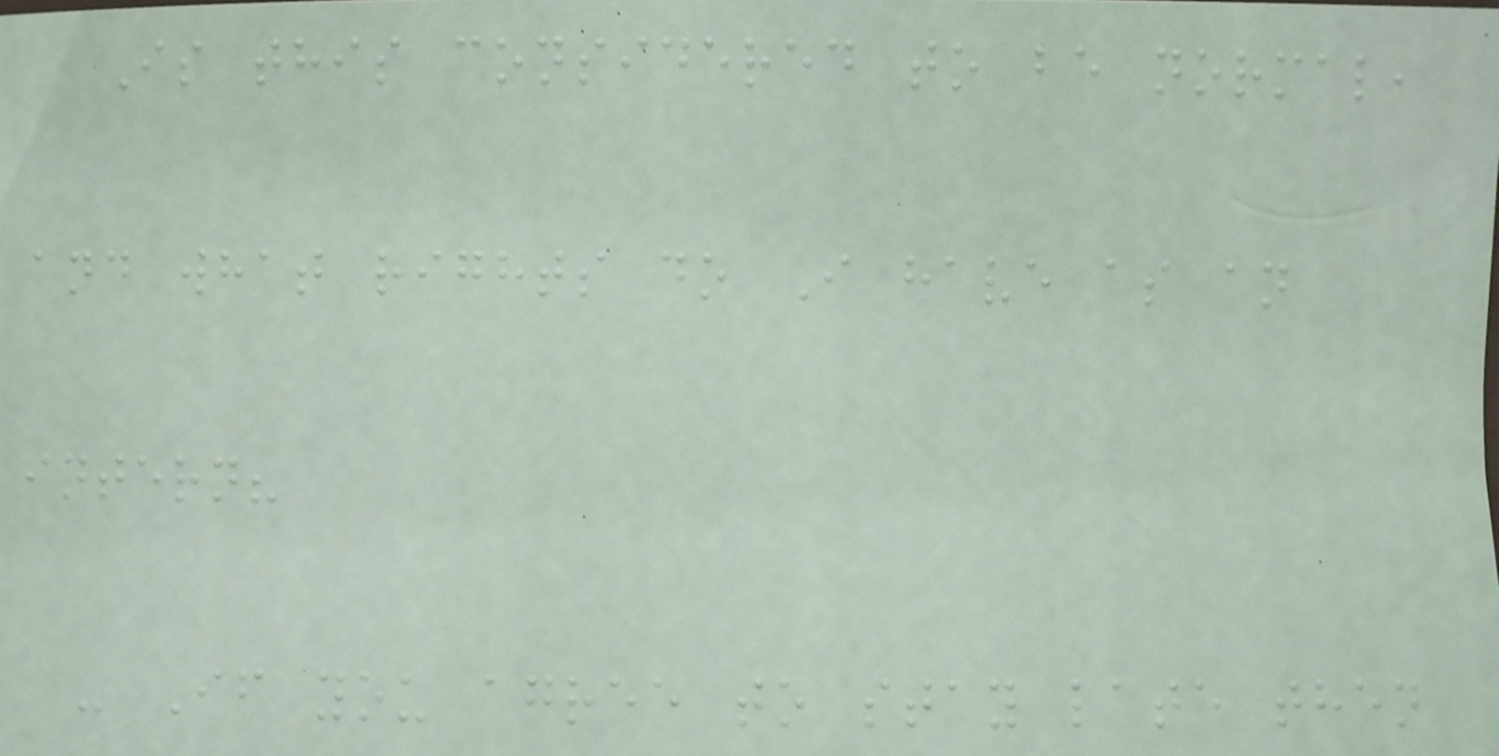Is this considered to be normal,
and what rights do I have as an
intern?
- If you agree to stay late then
